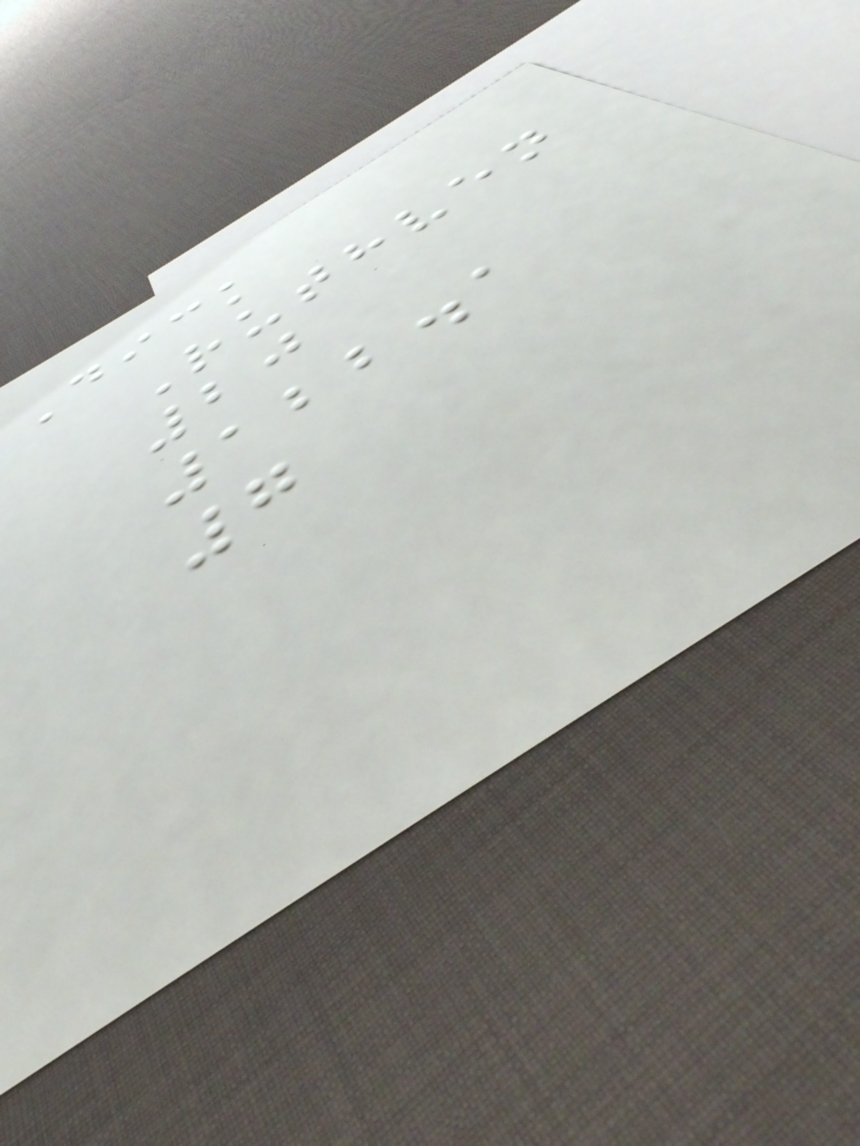Dick
Ruthven
20
122.1
7
